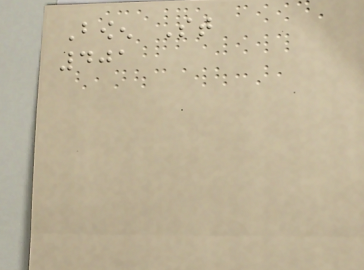Bowen St
401
